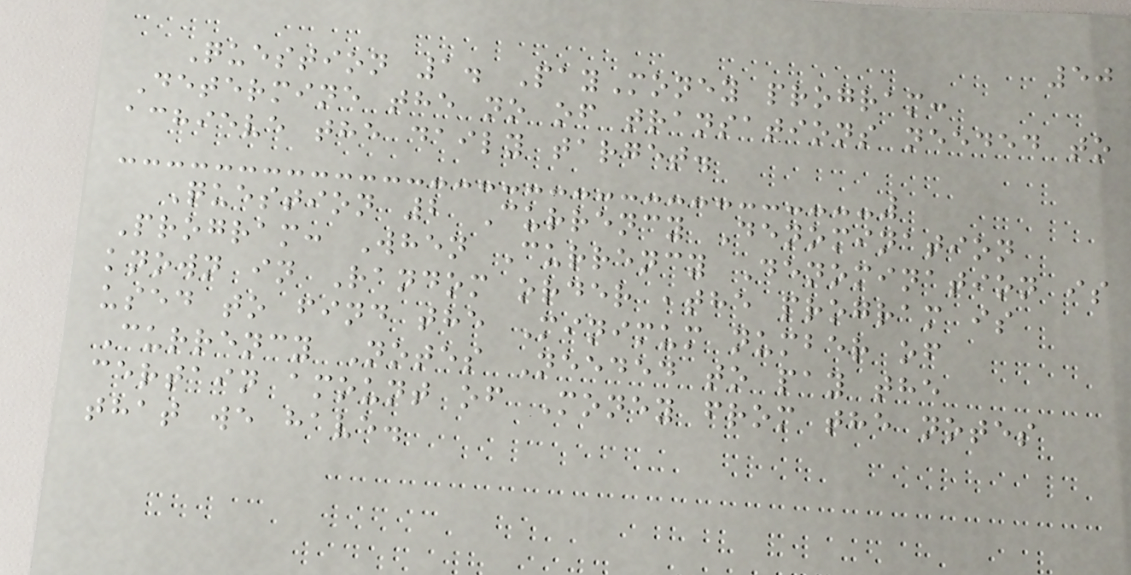50
Question 1. PayMoney program:
Determine the no of transations needed to
achieve the daily target.
Question 2 Currency Denomination
Program: When Currency Denomination is
known in Random order ,the program is
used to find the Minimum number of
Currency Notes Needed to pay the
certain amount of Money from the notes
that we have.
